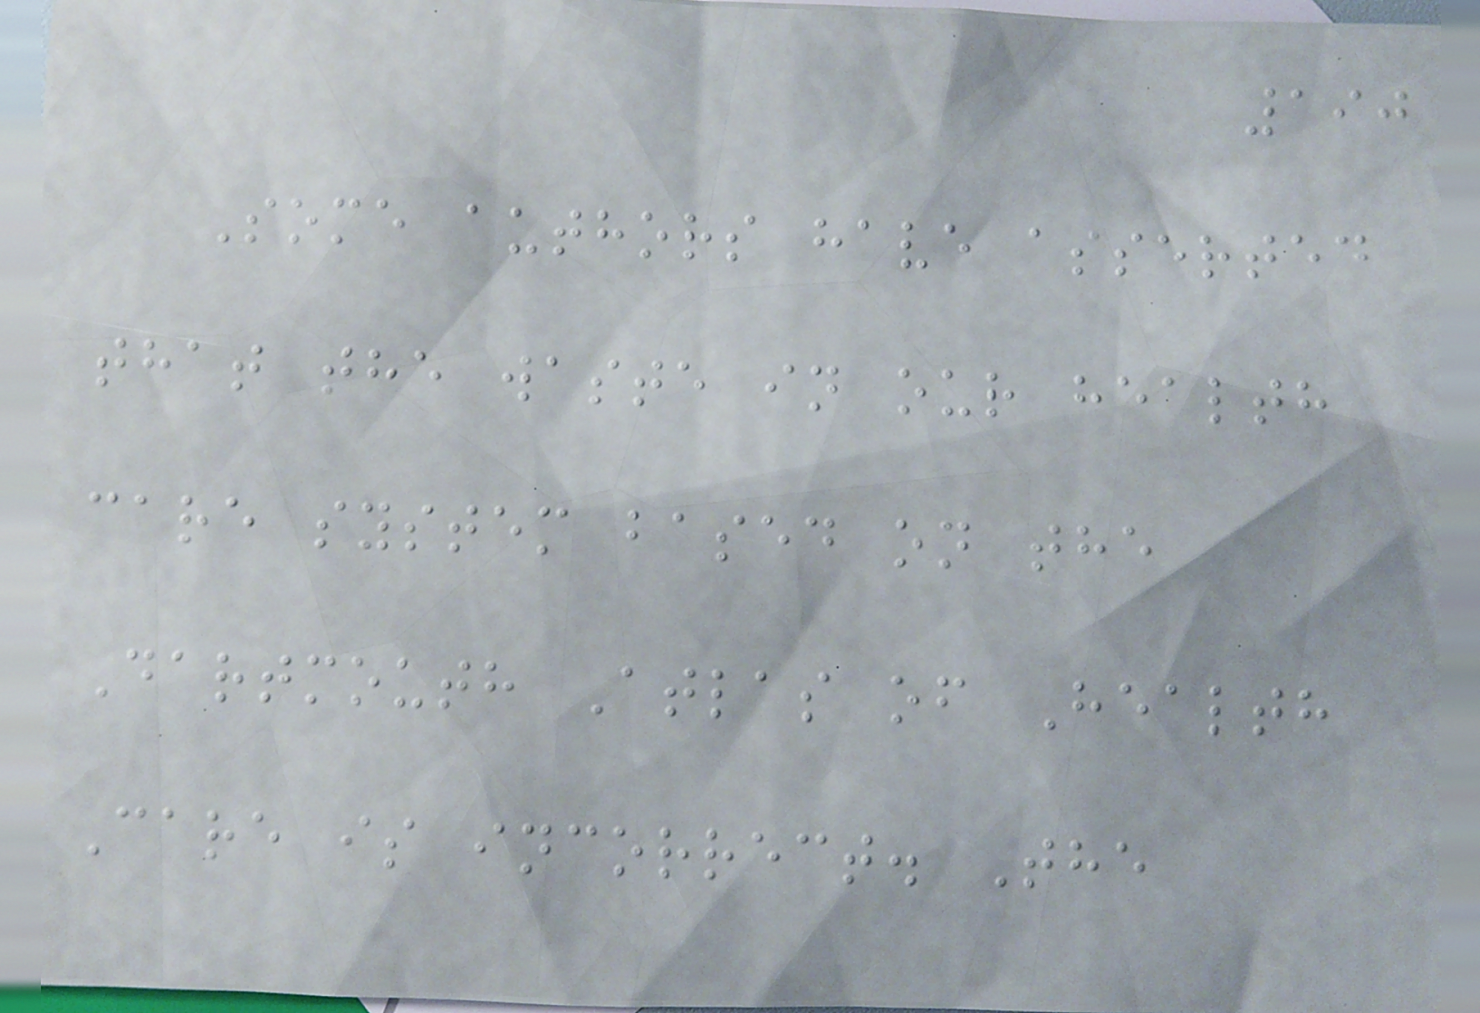190
Some authors have asserted
that the waste in our health
care system based on the
Dartmouth Atlas of Health
Care is incorrect. The
